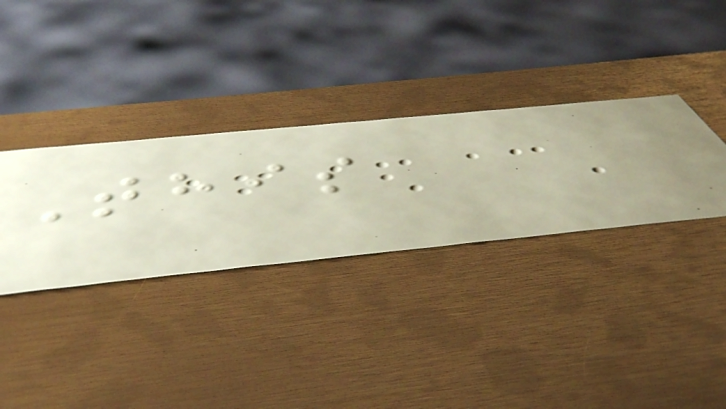This
